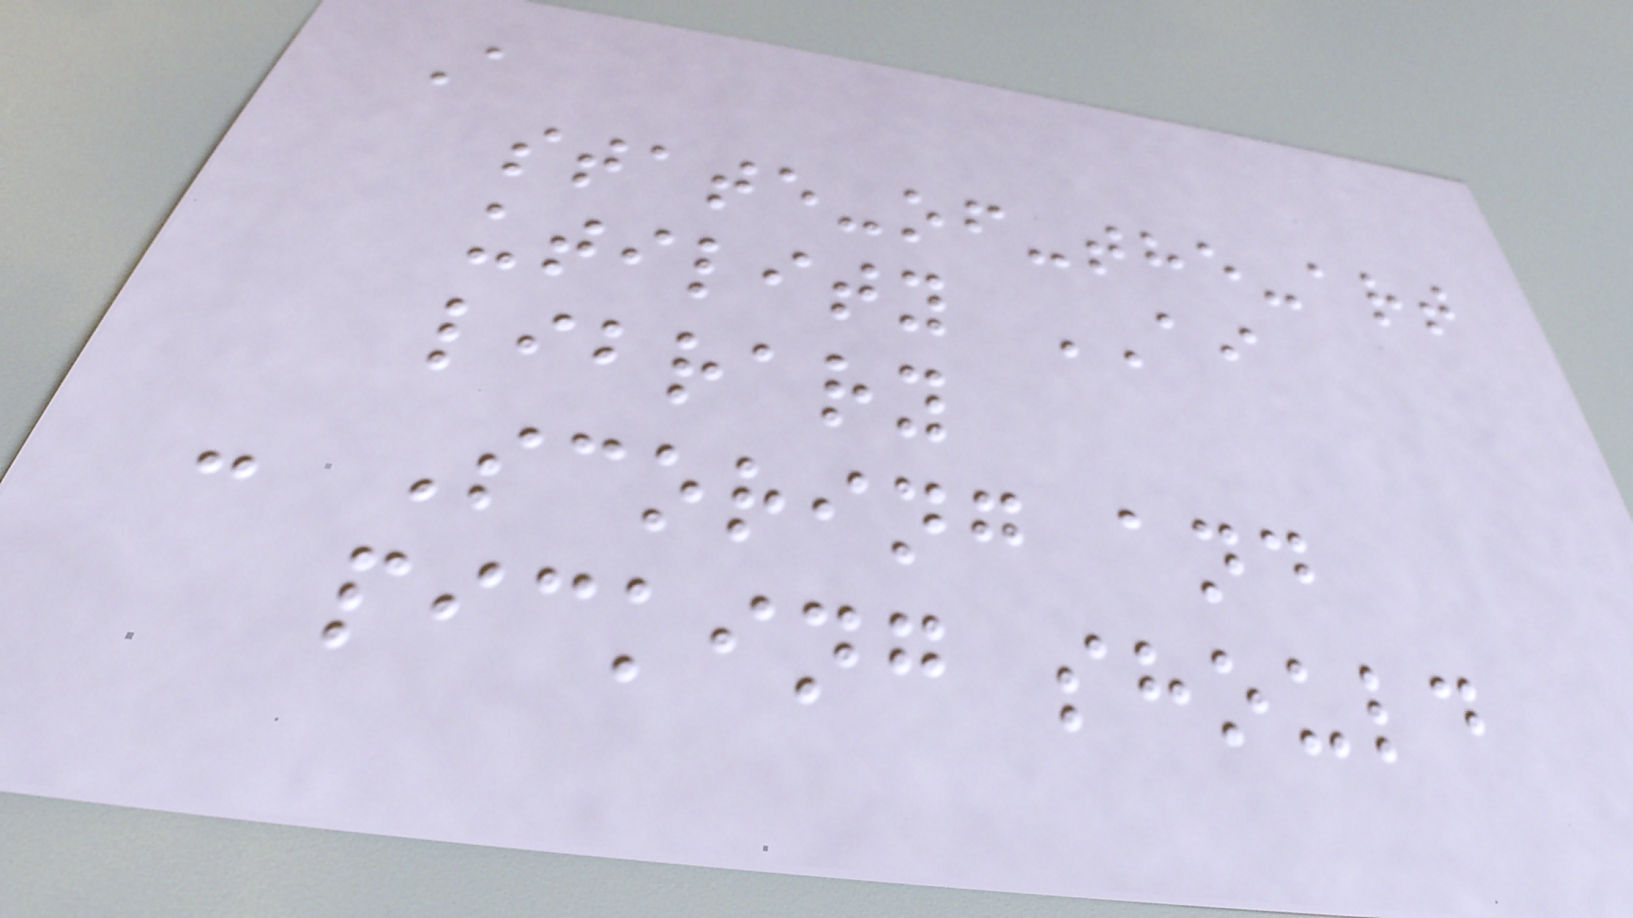A
state-of-the-art
utility AI
library
- Scoring and
picking should
